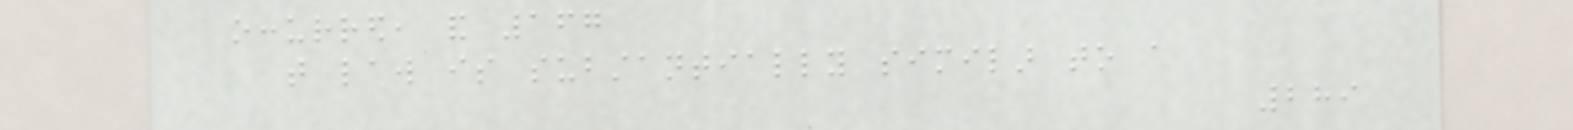occurred, and 167
that law is substantially similar to a
289
